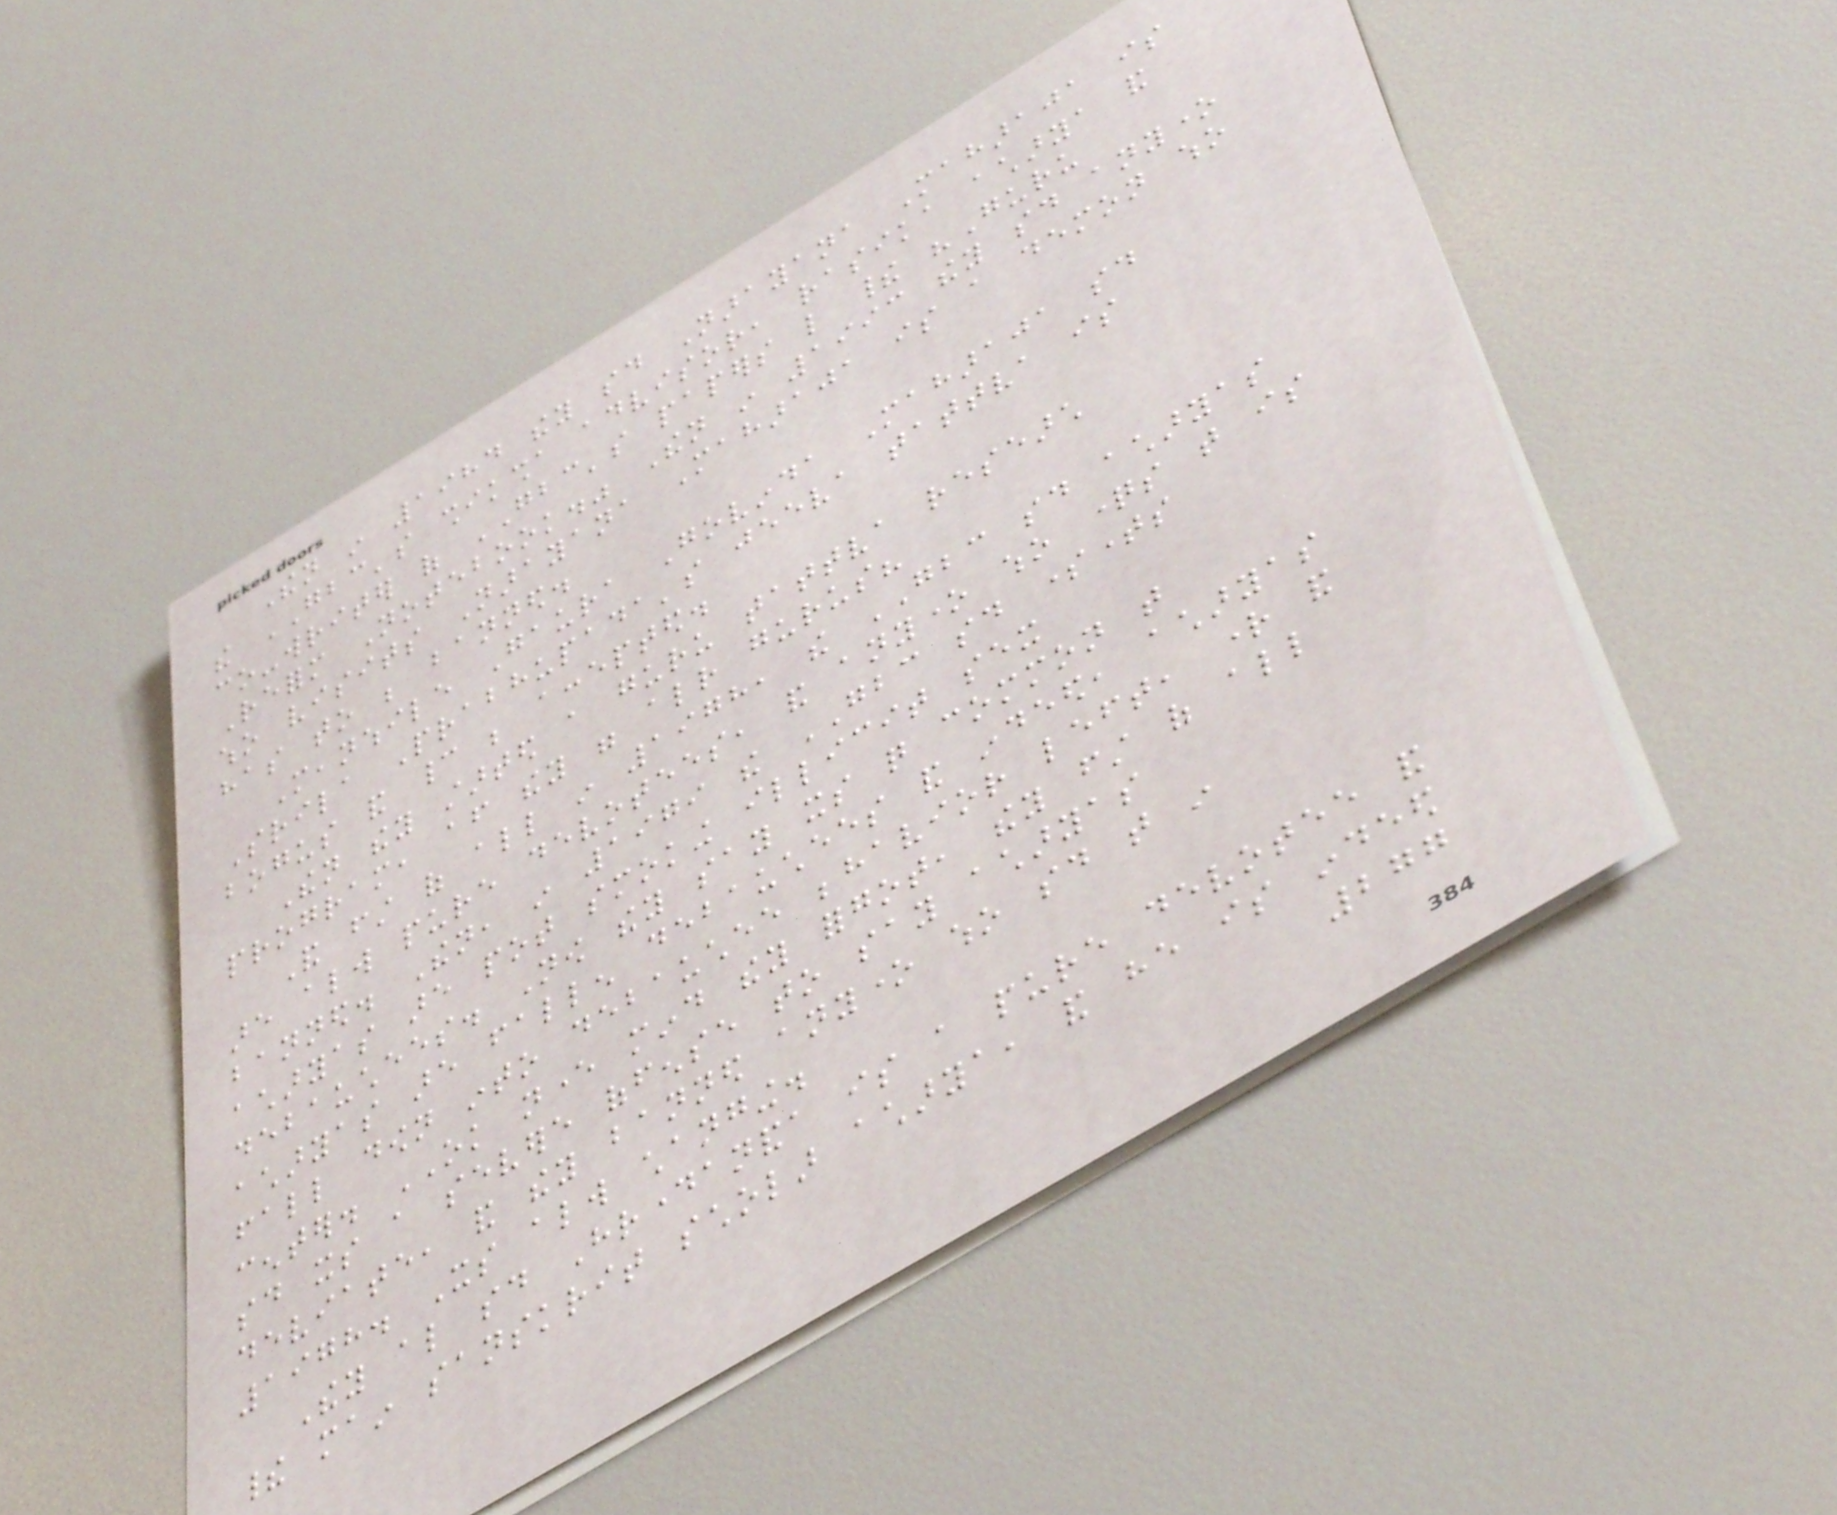Then in 1984 they said Narayana Maharaja is
the GBC's shiksha advisor, rasika acharya and
co-writer of GBC's papers like their "Guru
Reform Notebook." Then in 1993 they said anyone
who visits Narayana Maharaja is a demon who
has to be banned.
Meanwhile Gaura Govinda Maharaja said
Srila Prabhupada's jeeva tattva is
bogus and cannot be accepted.
Then they started a guru tattva research
program, after they were already gurus?
And first of all in 1978, the GBC said acharyas
are always pure devotees, and anyone who questions that is
banned. Then, in 1979 the GBC said sometimes
acharyas are pot smoking illicit sex
debauchees. Now they say its quite common that
acharyas are fallen debauchees and indeed, acharyas
fall down into debauchee behavior left, right and
center. OK never mind they forgot, they first of all
said its a severe offense to say acharyas
deviate, and they banned anyone who said that in
1978. Its always changing.
They also said Hrdayananda is a pure devotee and
their main sanskrit scholar acharya, and he is indeed
277
